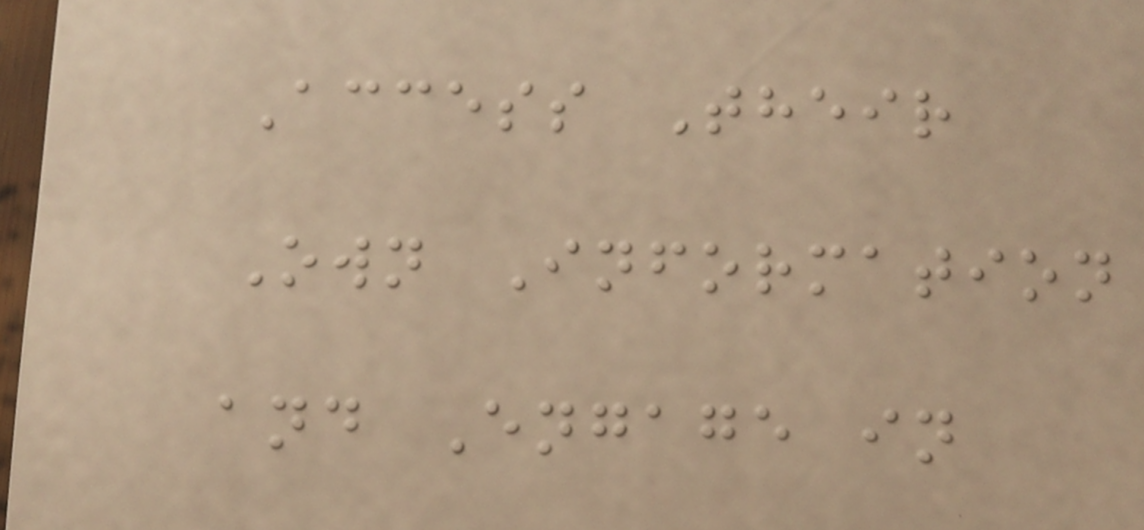Access Their
Own Information
and Engage in
